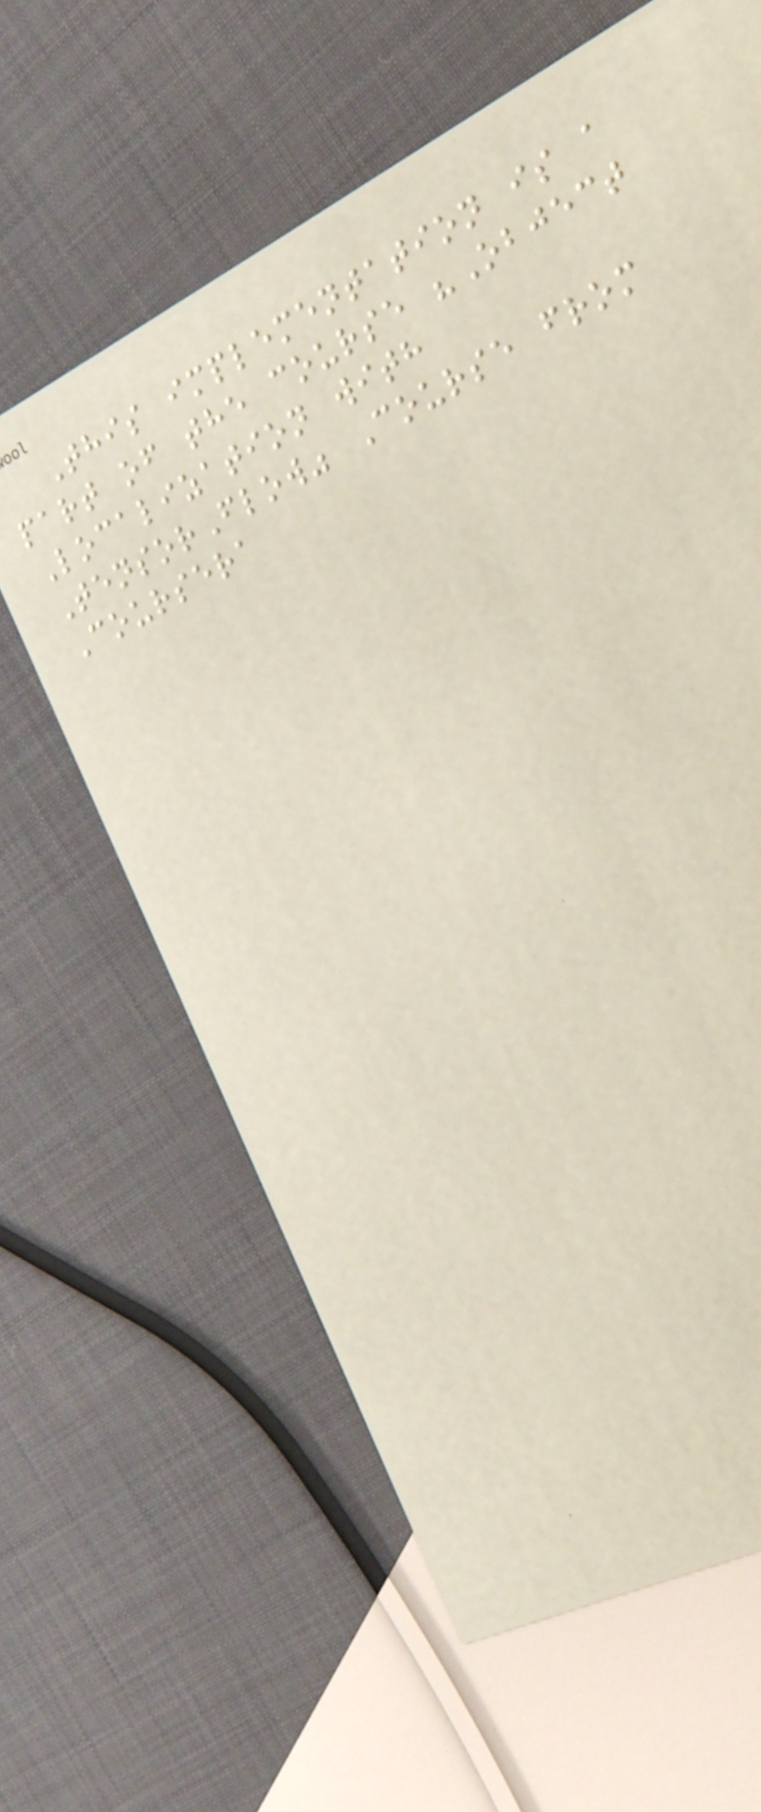This implementation is a
part of the course "Object
Localization with
TensorFlow" Course from
Coursera
